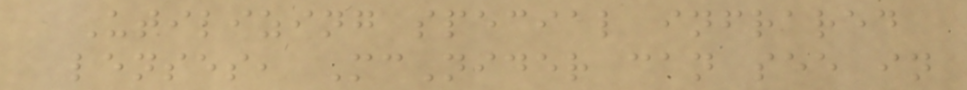Utilizing special infrared
lenses, McNider can see in
